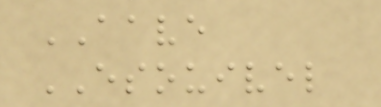AAVE
ESOUIVEL
